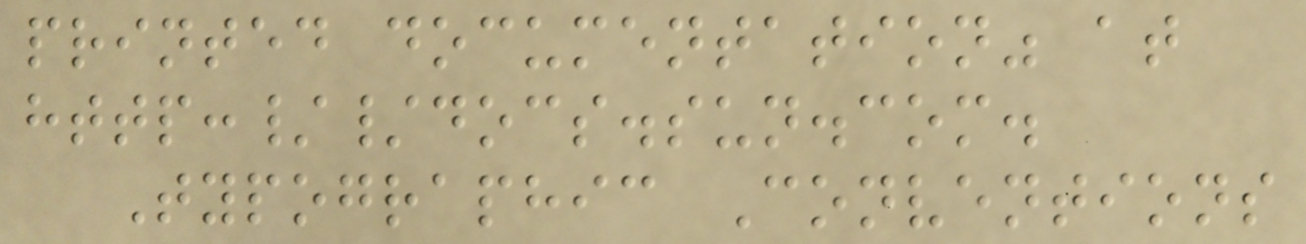printed documentation" at
http://docs.sun.com.
Typographic Conventions
